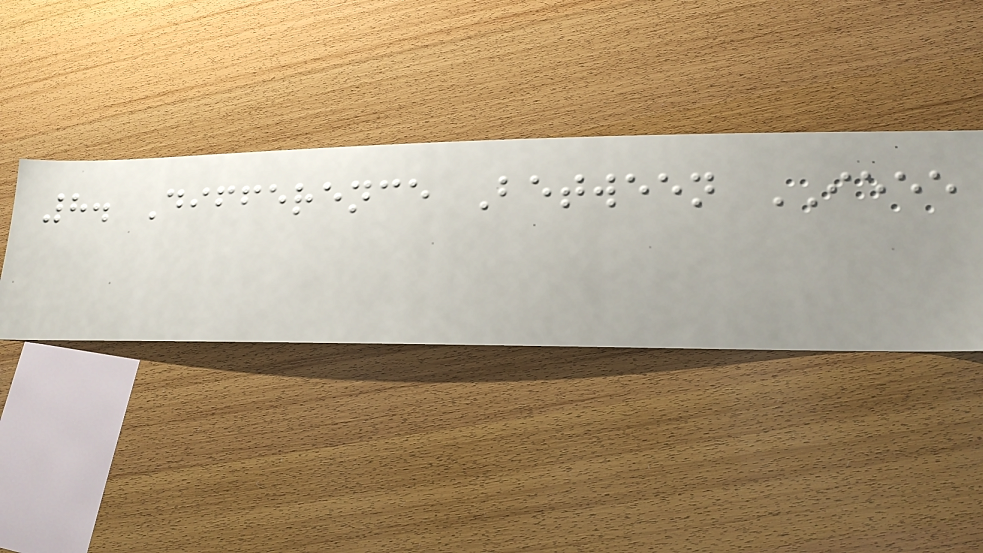8. Difference Between IEEE
